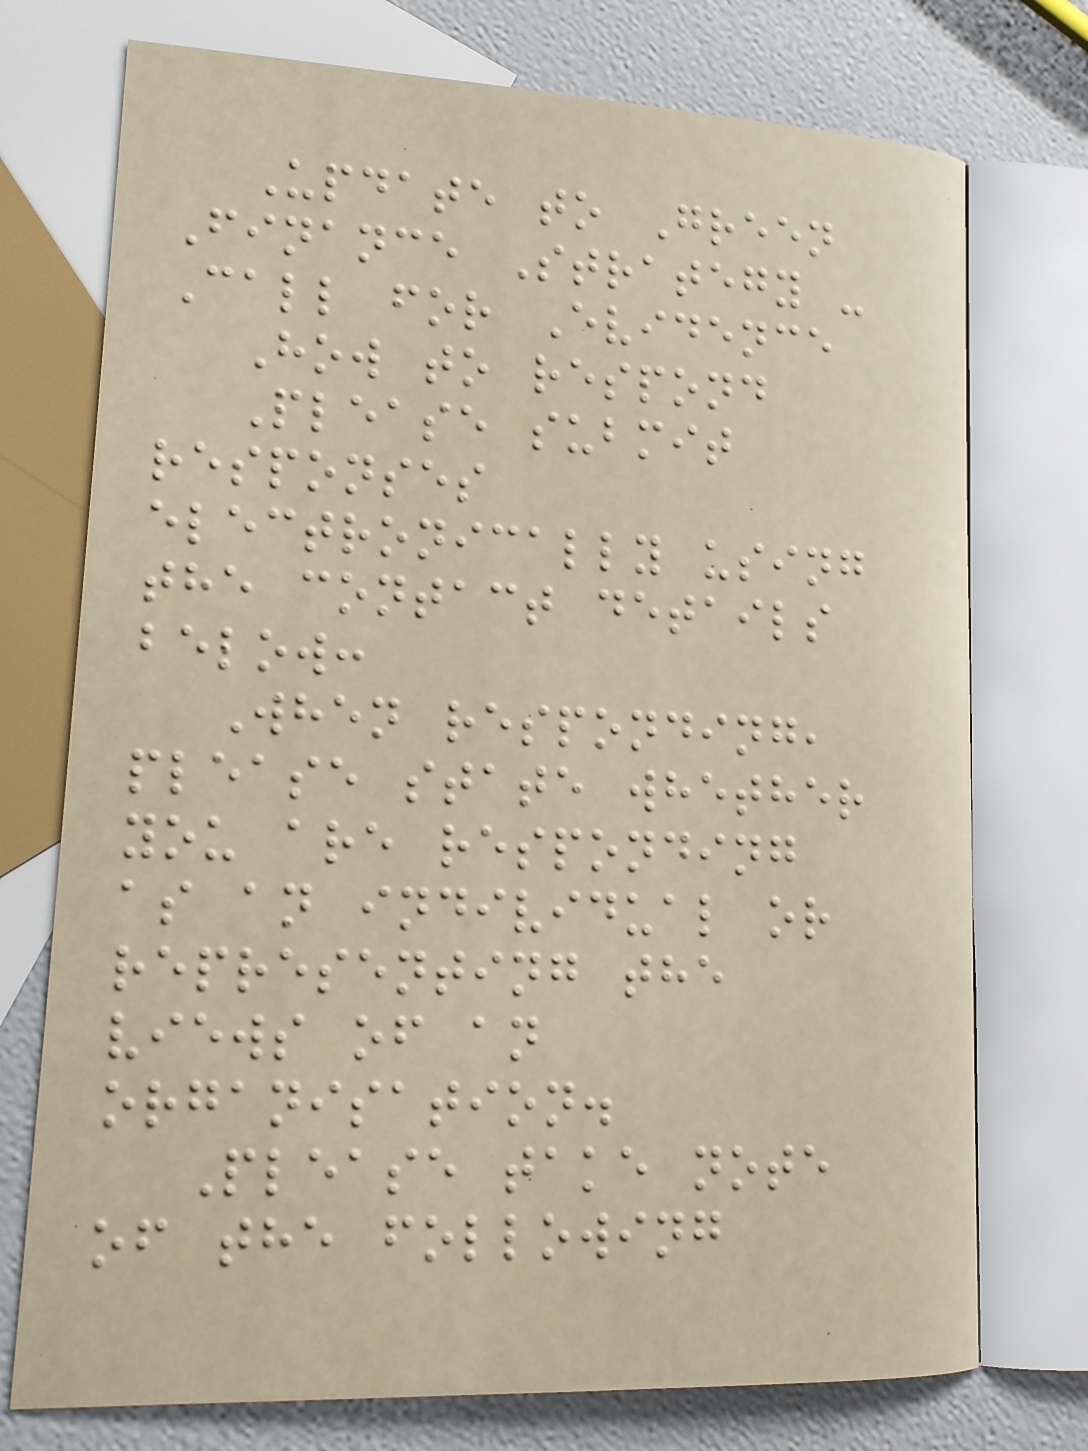Update to Green
Finance Strategy -
Call for Evidence
How to respond
Please submit
responses
electronically using
the contact details
below:
When responding,
please state whether
you are responding
as an individual or
representing the
views of an
organisation.
Please take note
of the following
